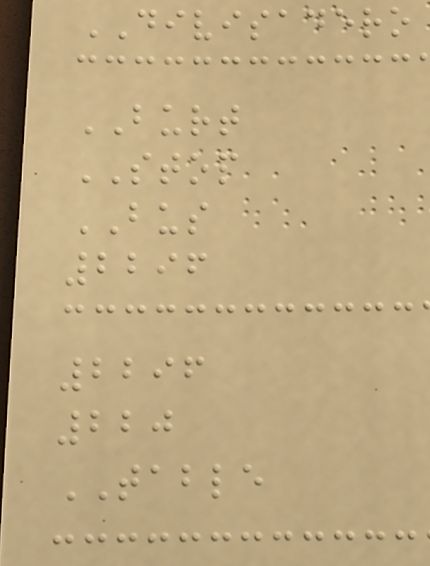DIVISADERO
BURT
STOP
BUS
2296
2296
220
TABLE
